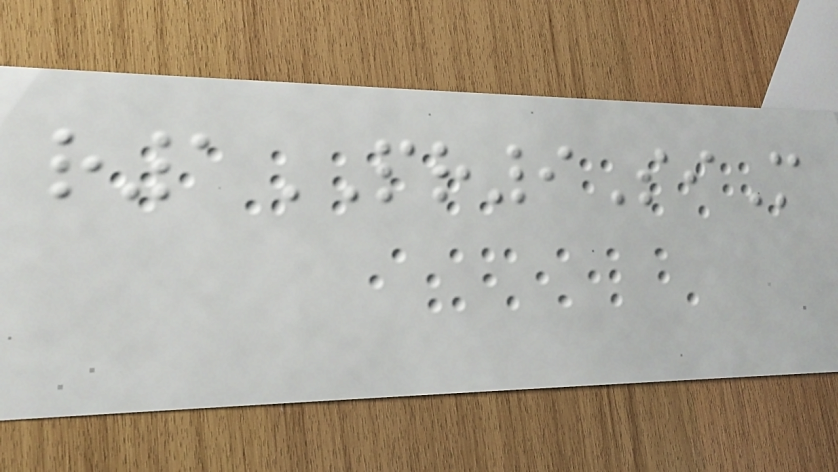r1PR9SiM
